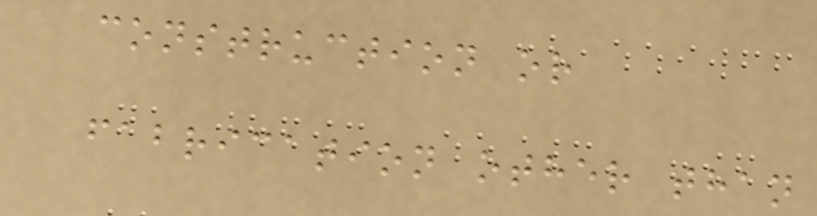construction or
fabrication other than
